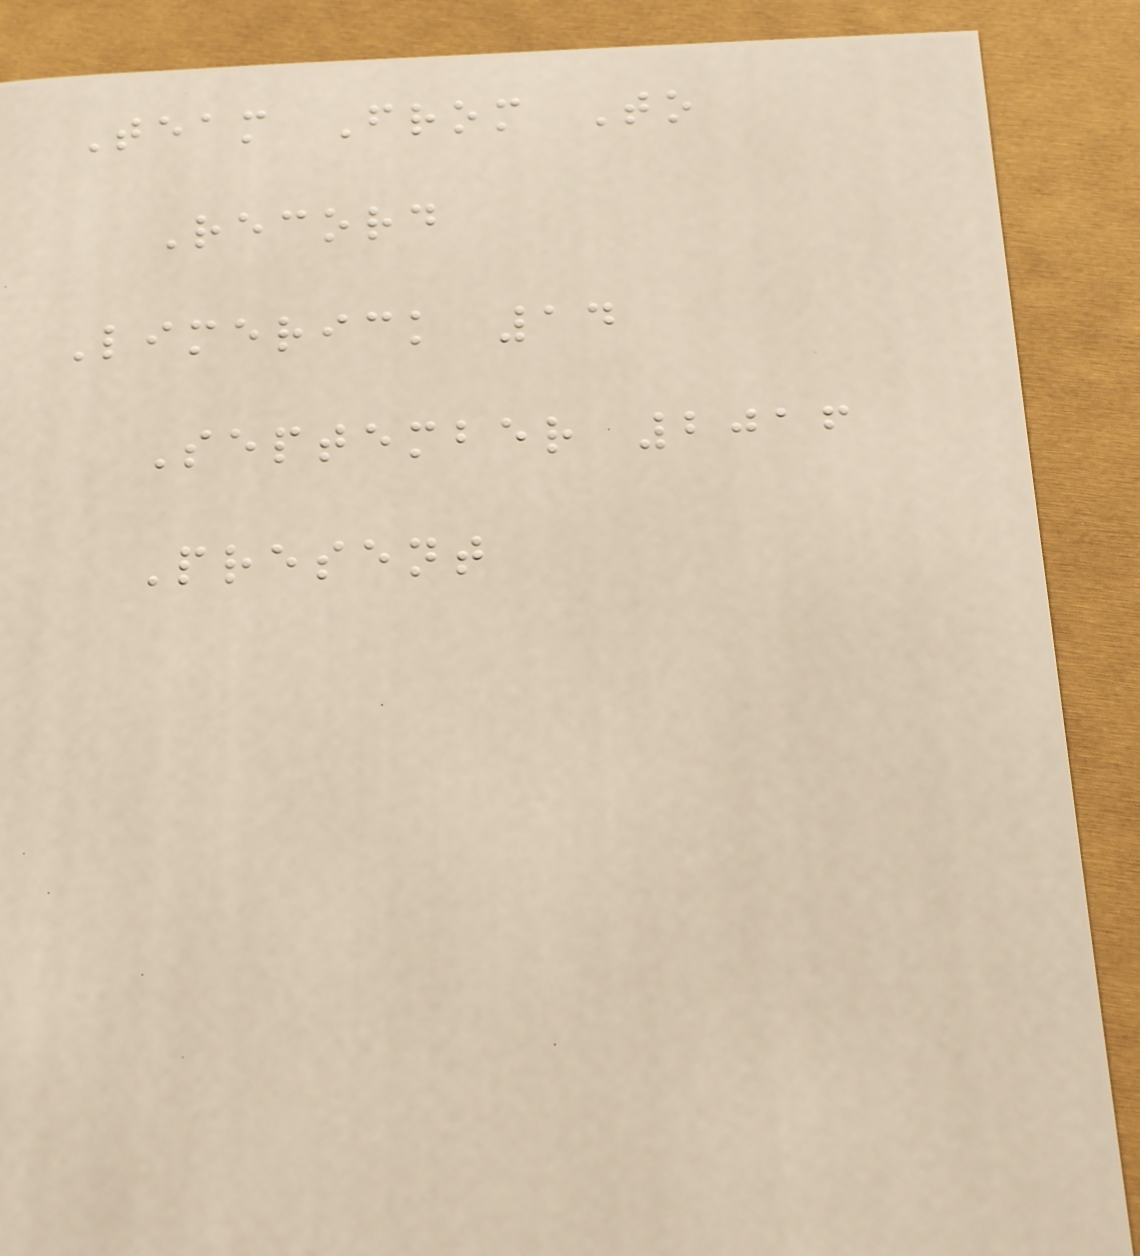Team From To
Record
Limerick 14
September 2016
Present
